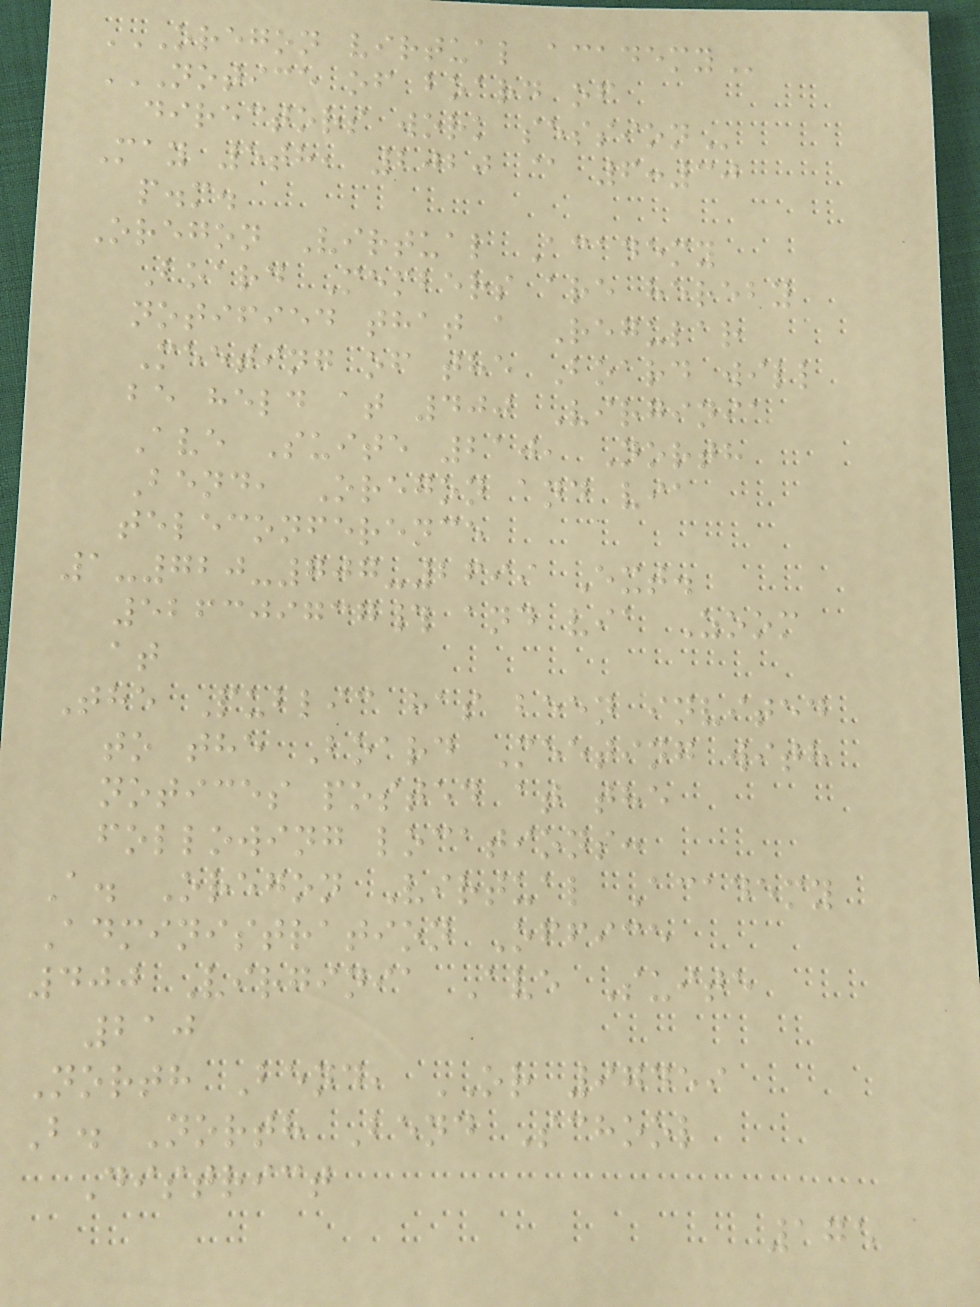OREGON VIRTUAL ACADEMY
NOTICE OF BOARD OF
DIRECTORS WORK SESSION
May 5th, 2020 @ 6:30
p.m.
Oregon Virtual Academy
Board Members are hereby
notified that a Regular
Meeting of the Board will
be held at 400 Virginia
Ave Suite 210, North
Bend, Oregon and via
teleconference
1-720-707-2699 Ext.
526309737# and via Zoom
at
The Public has been invited
to the Board Meeting with
notices posted at the
following locations:
A. Oregon Virtual Academy
Administration Office
400 Virginia Ave Suite
210
North Bend, OR 97459
B. North Bend School
District
175
